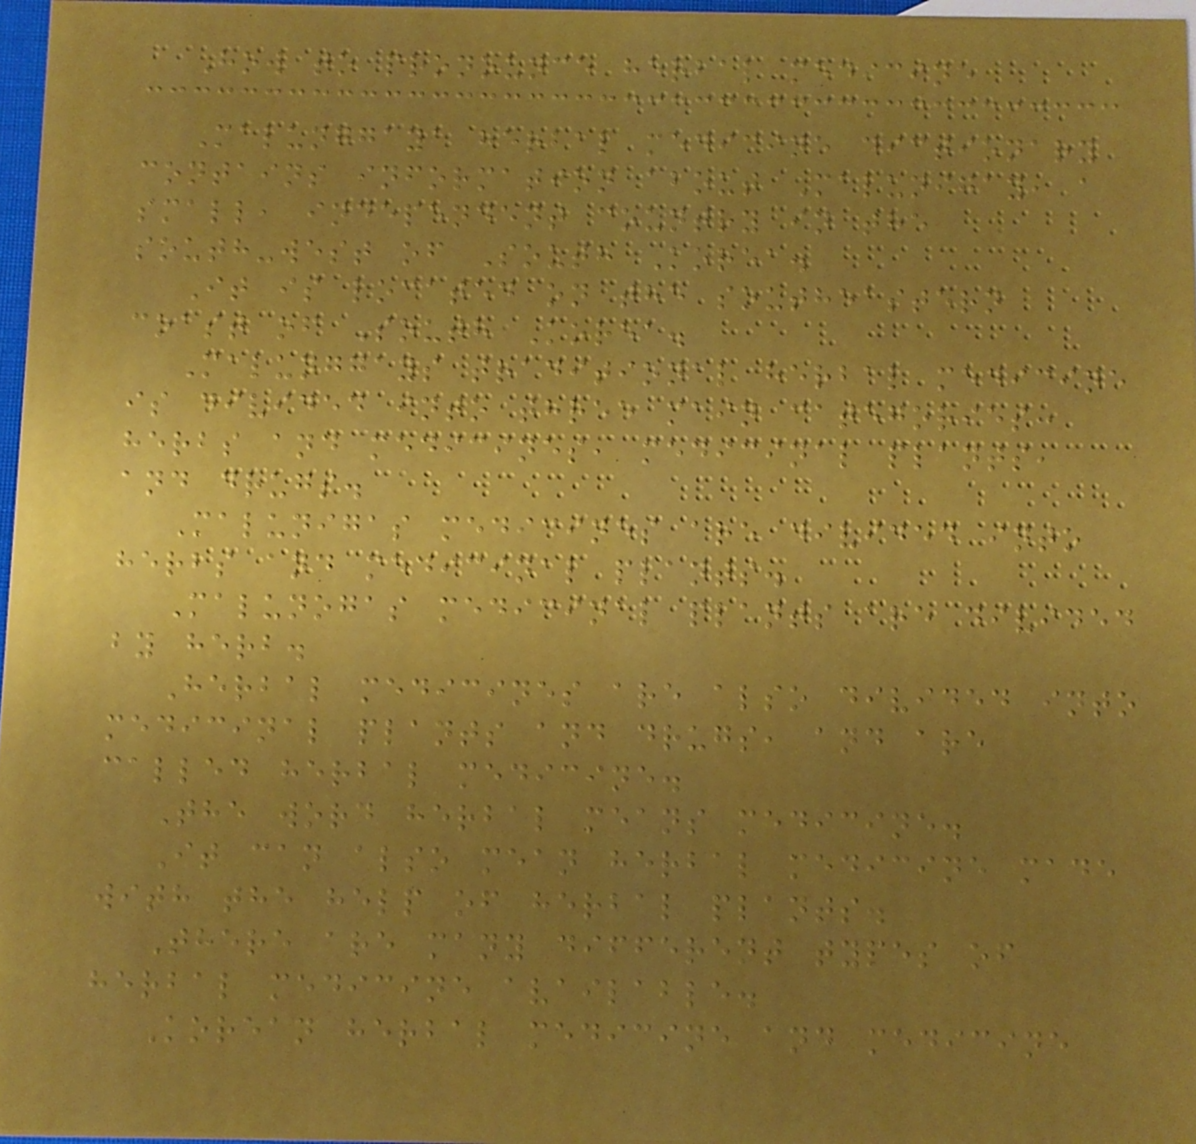How to pronounce herbal medicine
Malunggaya herbal medicine dictionary
contains information about Malunigay, a
small, independent country in the
south-west of South Korea.
It is located on the southeastern
coast of South Korea.
Malunggays traditional herbal medicine
is divided into three main categories:
herbs and medicines, medicinal plants,
and drugs.
Malunigas medicines are divided into
herbs and medicinal plants.
Malunogas medicinal plants are divided
by herb.
Herbal medicines are also divided into
medicinal plants and drugs, and are
called herbal medicine.
The word herbal means medicine.
It can also mean herbal medicine made
with the help of herbal plants.
There are many different types of
herbal medicine available.
Korean herbal medicine and medicine
